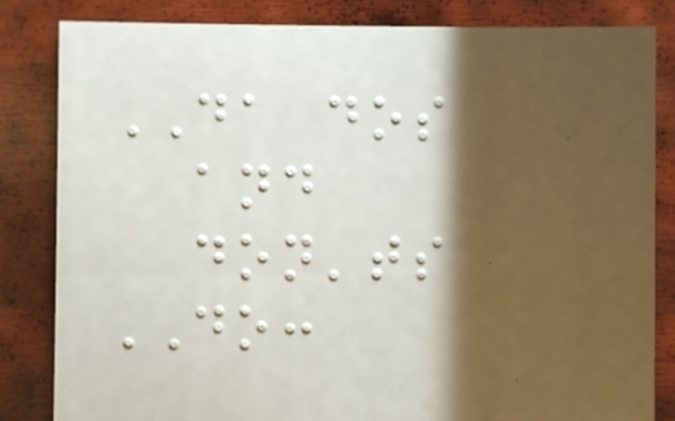DA dos
and
don'ts
DO:
